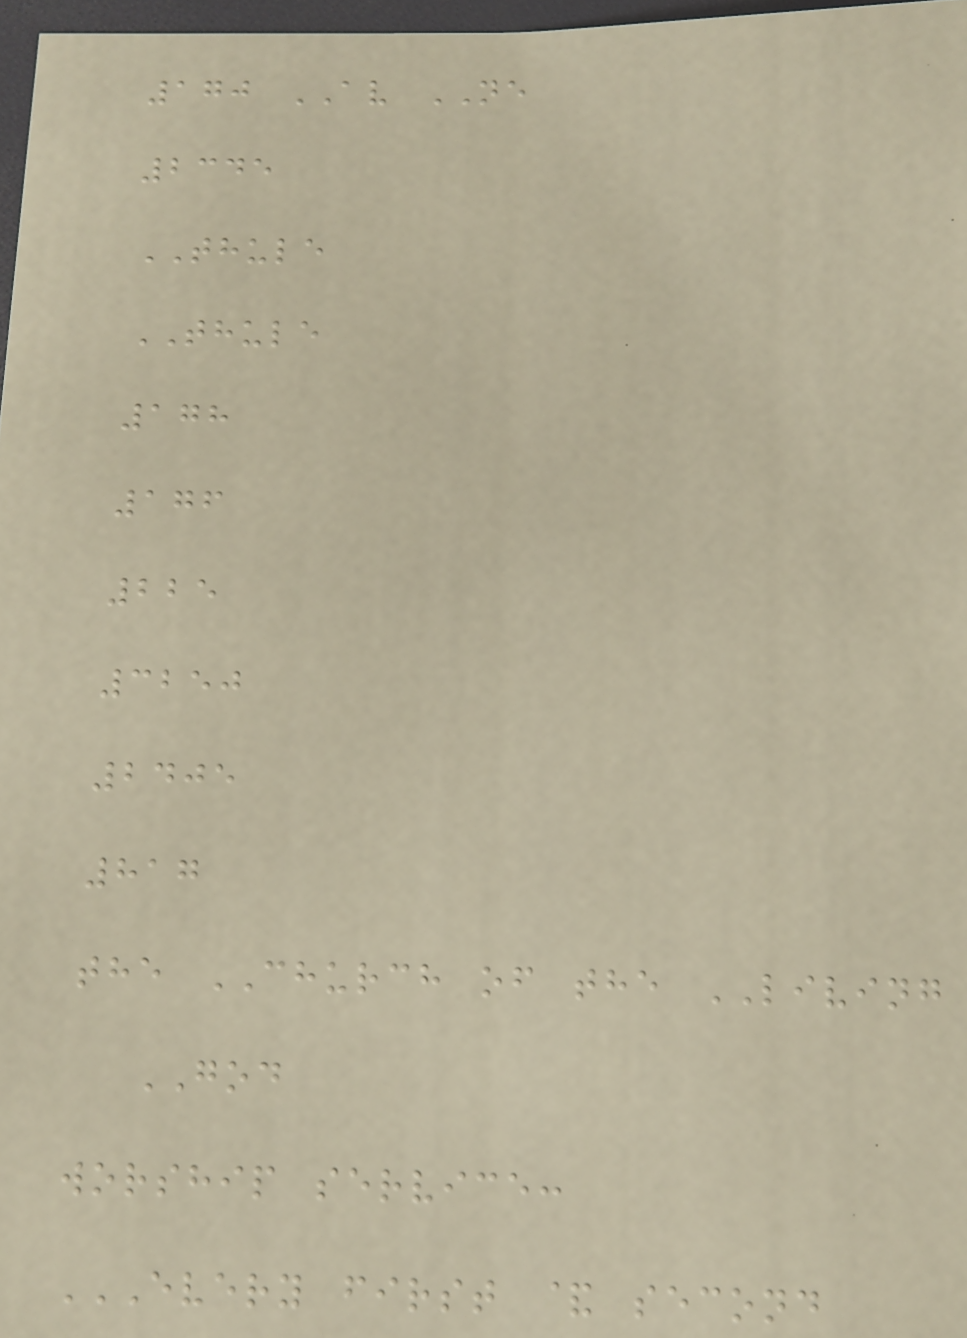170 AV NE
2345
THULE
THULE
178
176
225
3250
2405
817
the CHURCH of the LIVING
GOD
worship service:
EVERY FIRST & SECOND
